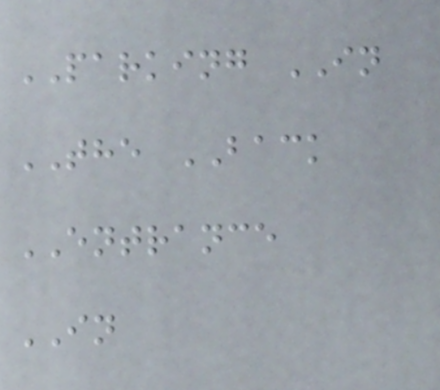PARKING IN
THE BACK
ENTRANCE
IN
